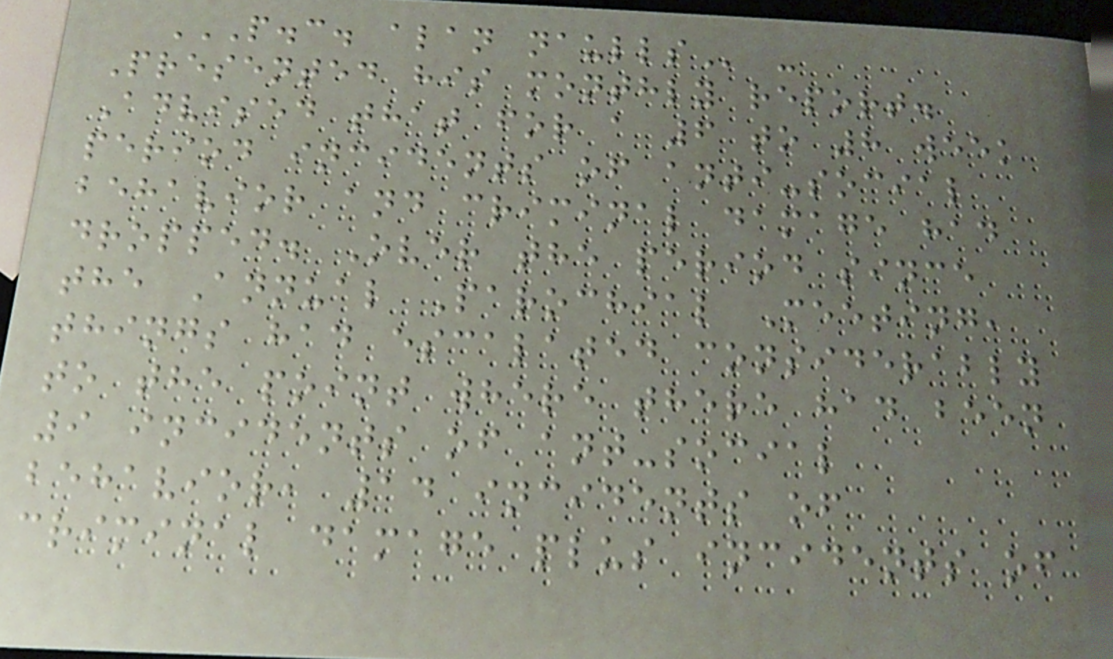P.C. ALAN NAULLS -
Presented his monthly report.
Advised that for a 6 to 8 week
period incidents of anti-social
behavior and criminal damage had
dropped. Over the period since
the Annual Parochial Meeting,
things had escalated considerably
to the point where there had been
9 incidents of ant-social
behavior, 14 incidents of
criminal damage plus incidents of
